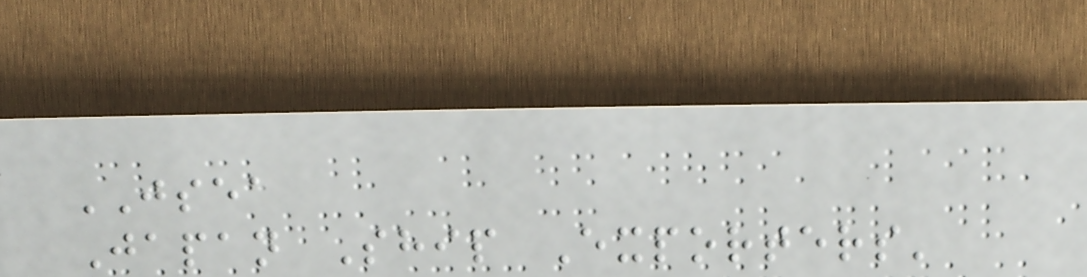JSEA
Japan Ship Exporters'
